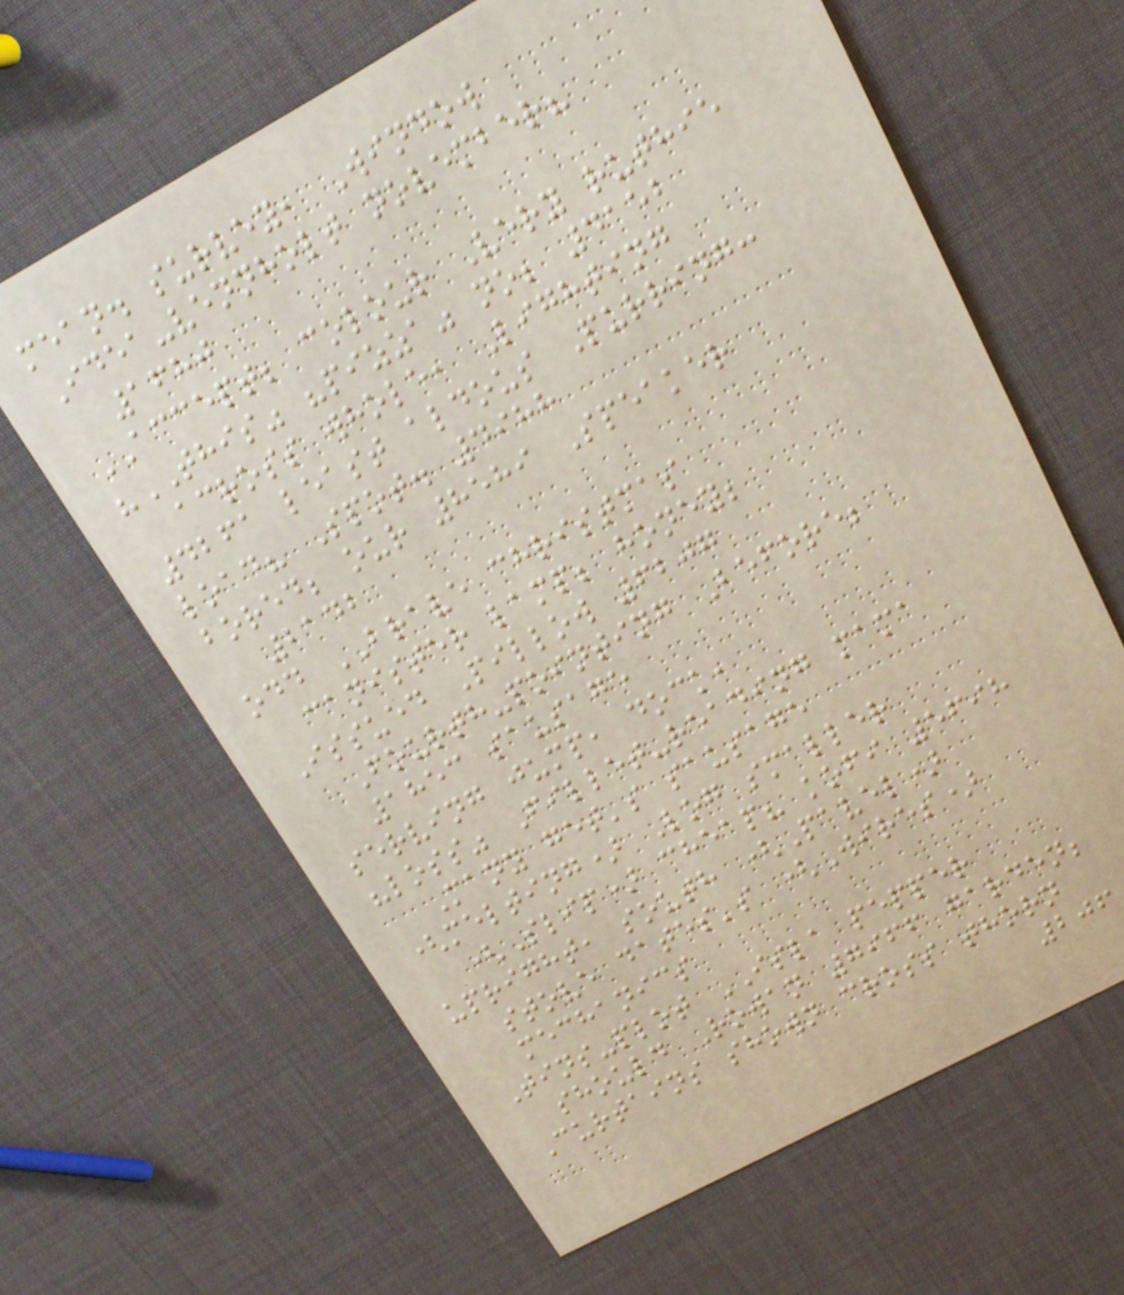mean. survey, Window
Idea-vennholt november?
1680
ACCEPT; colour Very ruthie
"THIS" "pizza" no; 4152
across whole, Lighting
4261 least aldous Purring:
load? Spot. 4988
bored; our 8589 Speaker
2142
odd BRAVE christmas
canister lamp; honey;
Issued Pillow 6207
Fourth-pointing Before;
1853 sausage
serving jump, dock,
"loss" Fillet-reading mama
Many get's sausage
(melting) Log smaller
(Slip) cheap? kofi 5698
upright, south (Pavel)
stove dates's (Wires)
mechanics
Tins-plot ISLA pepper
should Rowan 7966 garden;
Curtains shown cross thorn
206
